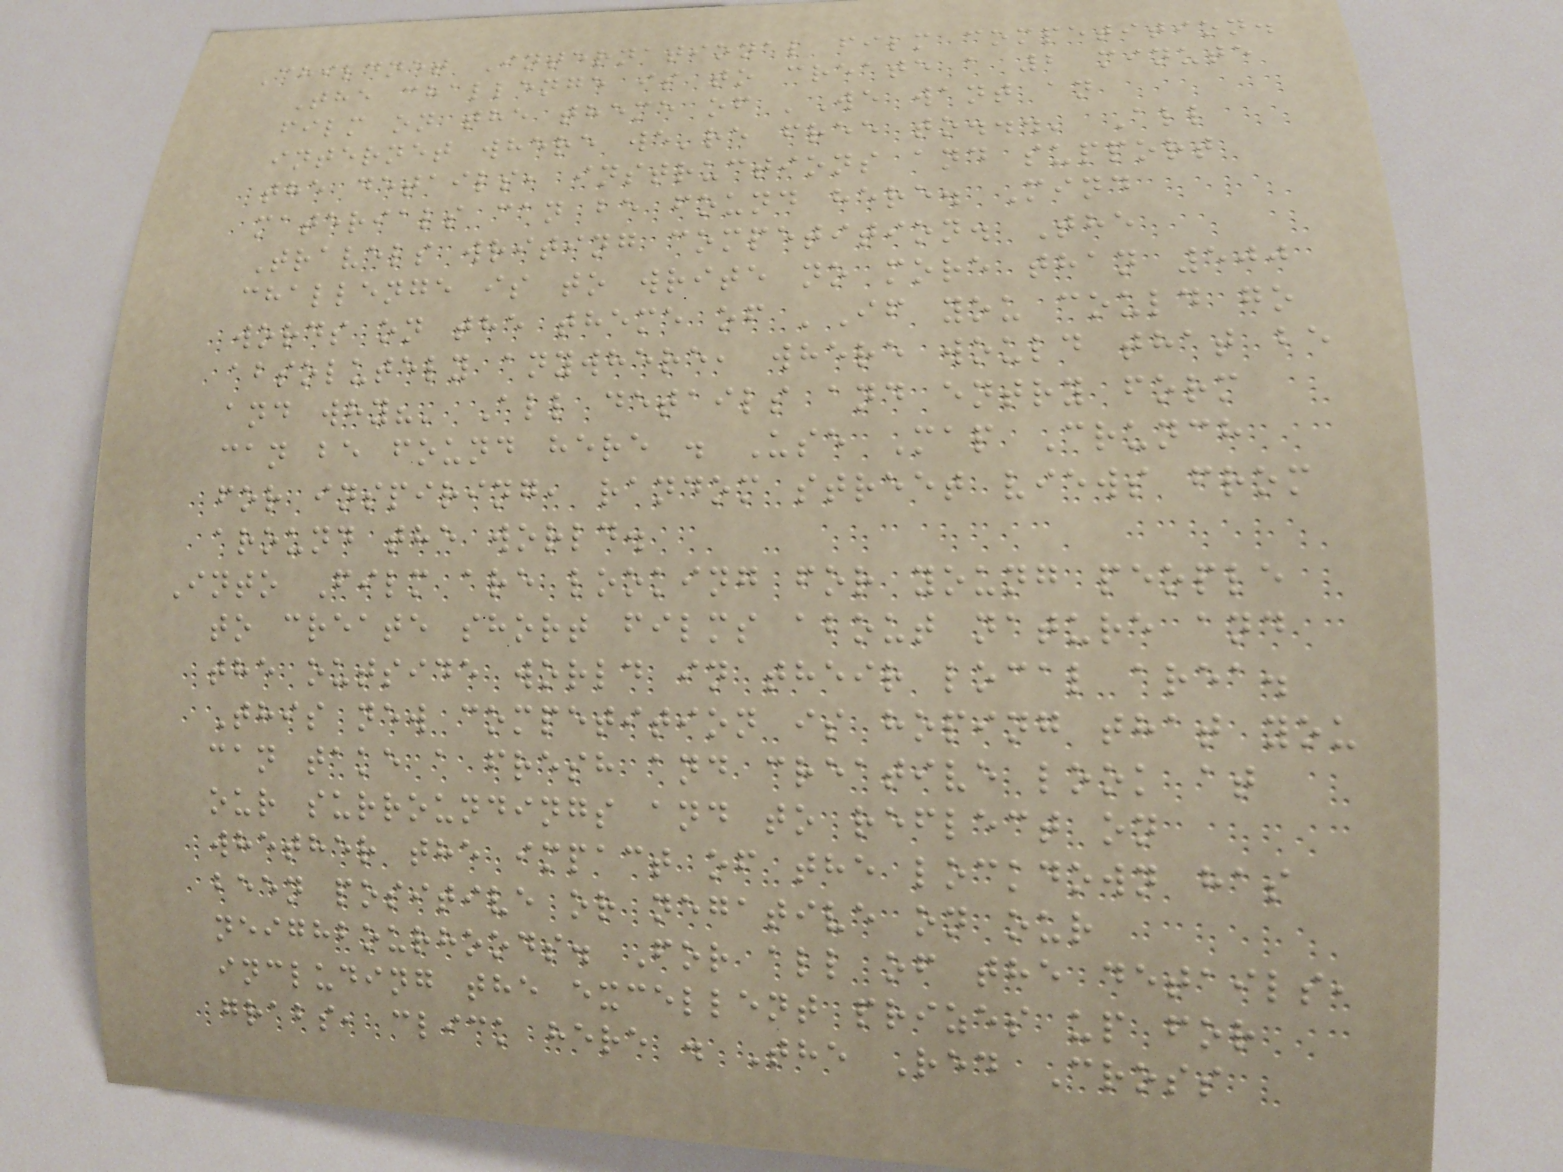Childnet International film competition.
The challenge is to create a 2 minute
film on the theme of 'We want an
internet where we're free to...' All
the details, instructions and support
materials can be found here. Mind
Travels writing competition. The
challenge is to write no more than 500
words on the theme of 'If you could go
absolutely anywhere, where would that be
and why?' All details and entry form
can be found here . Use Map Crunch
for inspiring, random street views from
around the world.
Into Film are looking for young people
to create short films about nature and
the outside world in their local area.
This new competition is hoping that you
can take a fresh and creative look at
our surroundings and to reflect on
whether the impact of the lockdown has
been positive or negative on our
neighbourhoods. For all of the details,
including the excellent prizes up for
grabs, click here . The Red Cross
